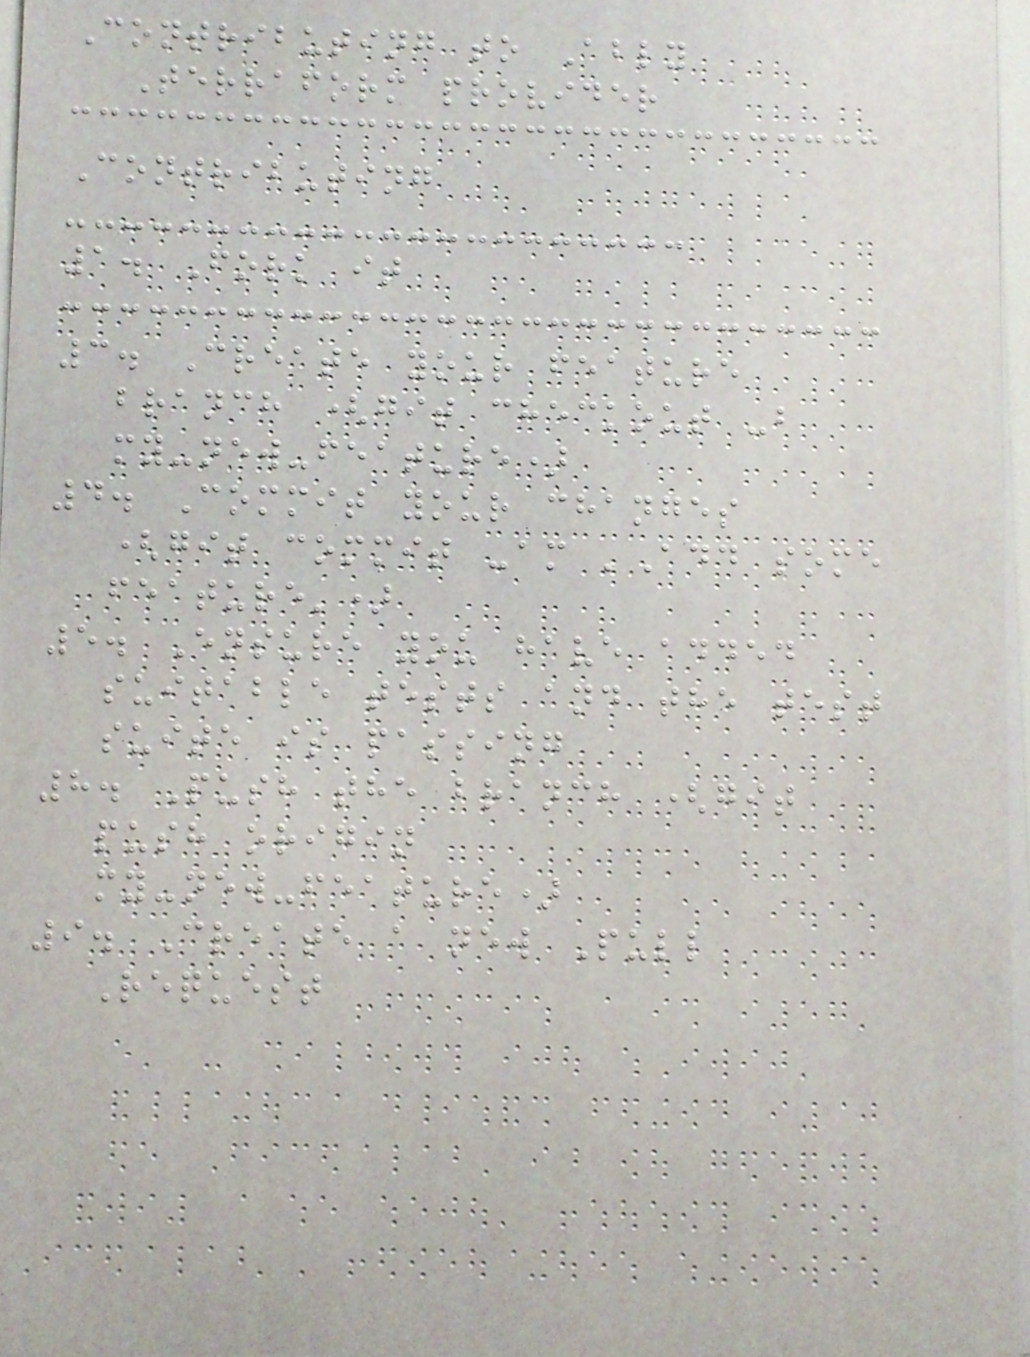Contributing to Ably
Terraform provider
Contributing
1. Fork it
3. Create your feature
branch (git checkout -b
my-new-feature)
4. Commit your changes
(git commit -am 'Add some
feature')
5. Ensure you have added
suitable tests and the test
suite is passing
8. Push the branch (git
push origin
my-new-feature)
9. Create a new Pull
Request
